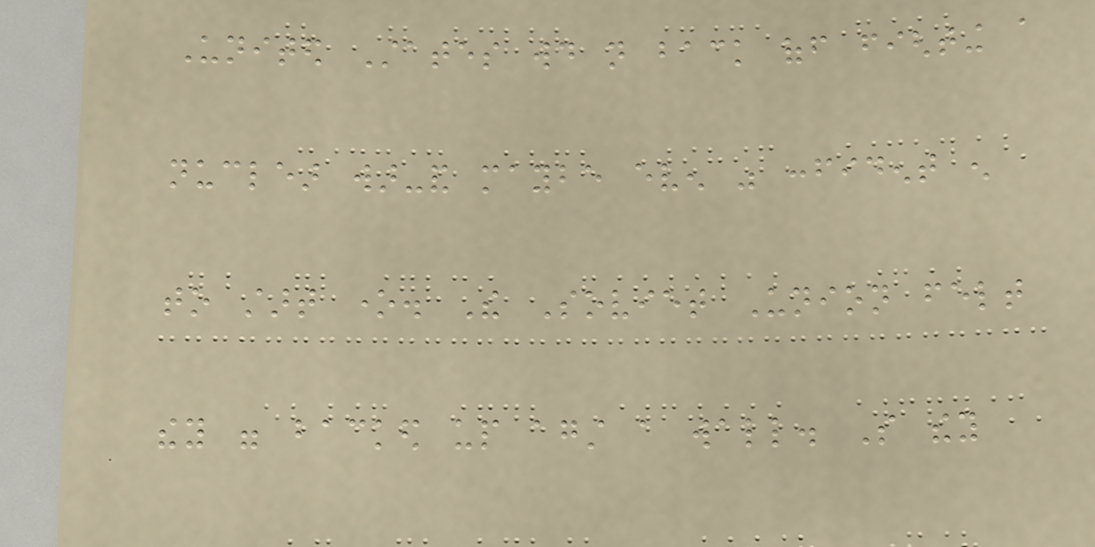United States would not back off fighting a
nuclear war-and maybe even was confident enough
to start one. The Soviet Union felt
they were backed up against a wall. So they
